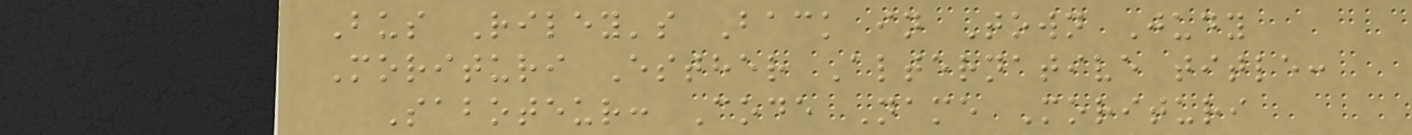Bus Riley's Back in Town Judy
Morituri Esther Alternative title:
Saboteur: Code Name Morituri
